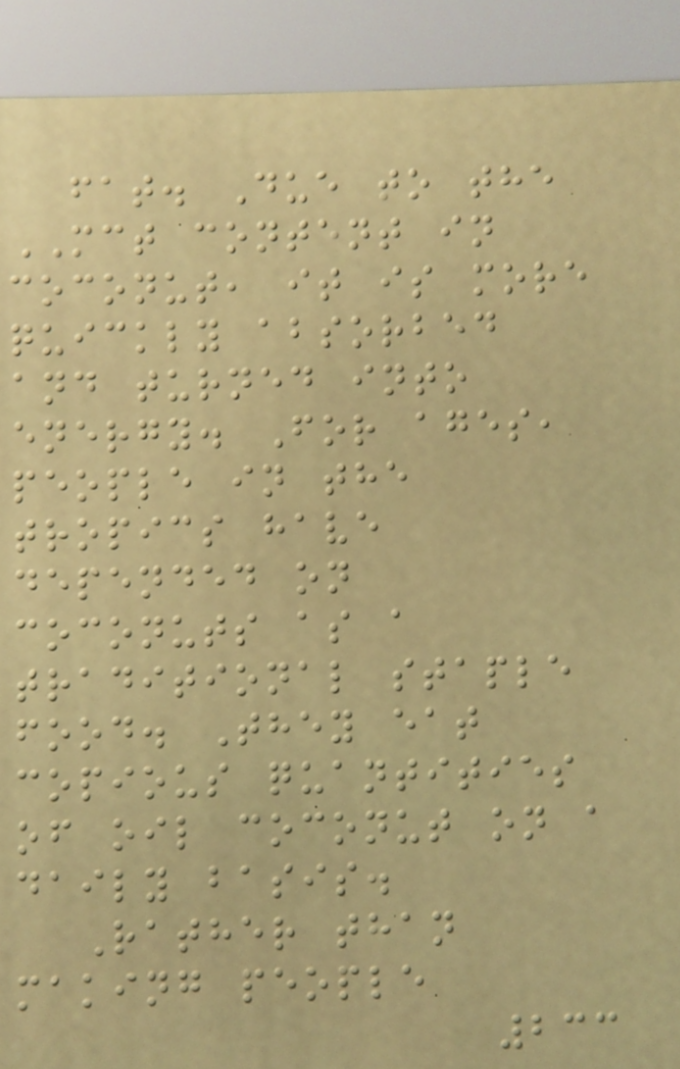fat. Due to the
MCT content in
coconut, it is more
quickly absorbed
and turned into
energy. For ages,
people in the
tropics have
depended on
coconuts as a
traditional staple
food. They eat
copious quantities
of oil coconut on a
daily basis.
Rather than
making people
233
